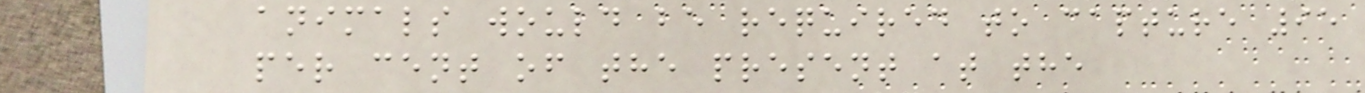animals would be required to capture 95
per cent of the present at the
